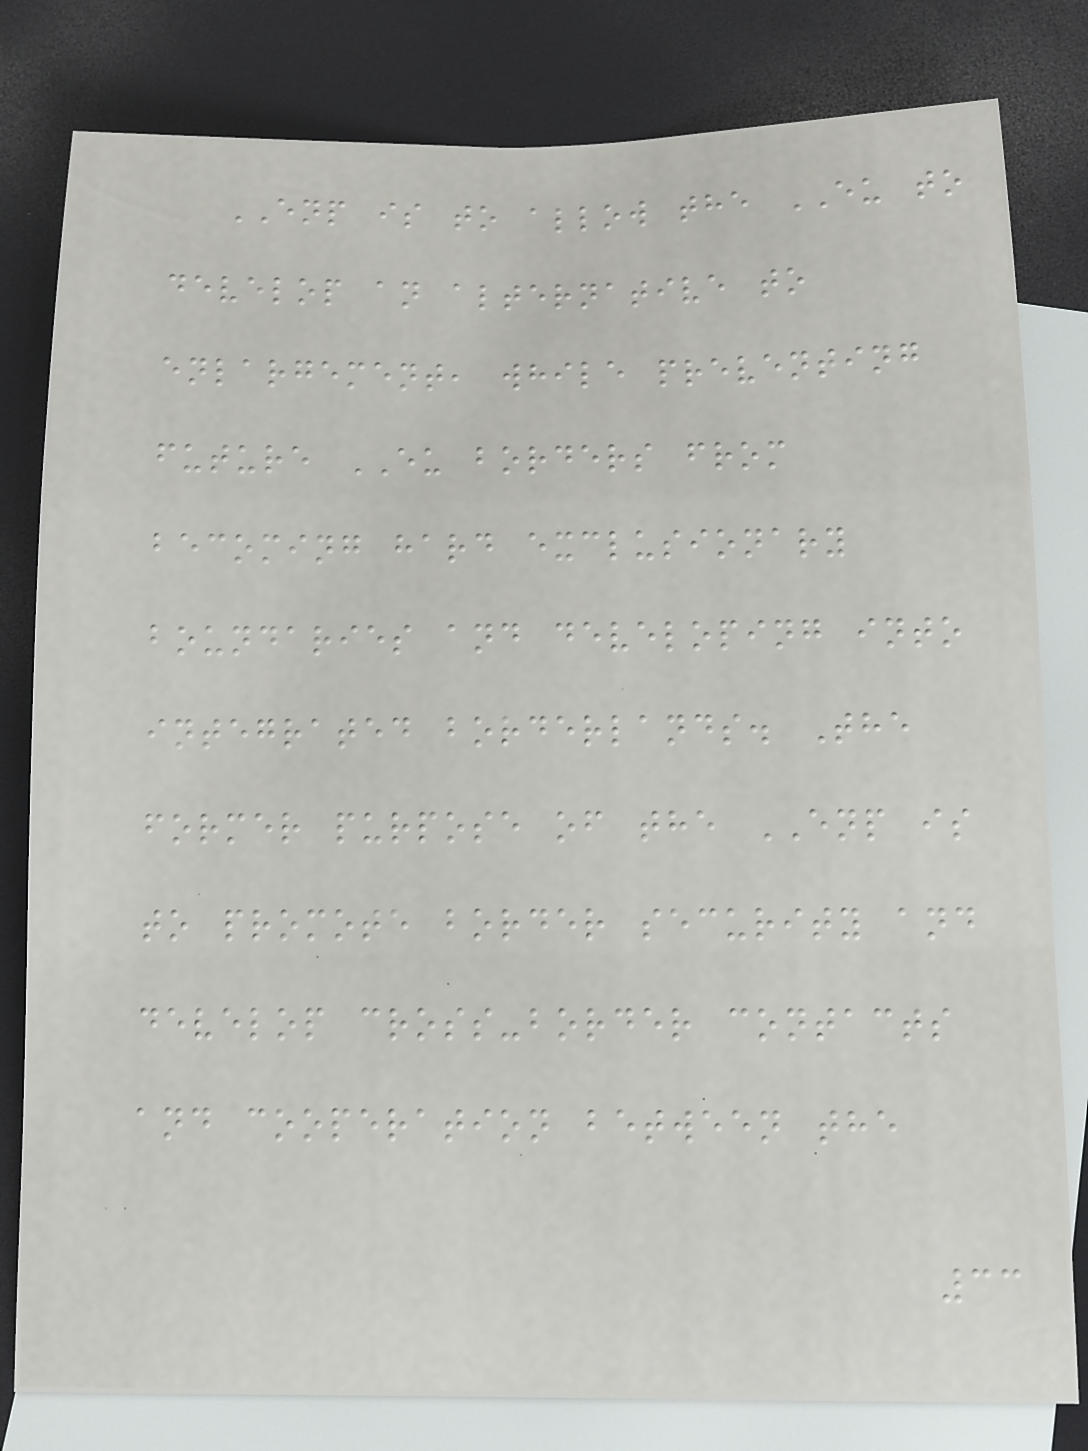ENP is to allow the EU to
develop an alternative to
enlargement, while preventing
future EU borders from
becoming hard exclusionary
boundaries and developing into
integrated borderlands. The
former purpose of the ENP is
to promote border security and
develop cross-border contacts
and cooperation between the
33
